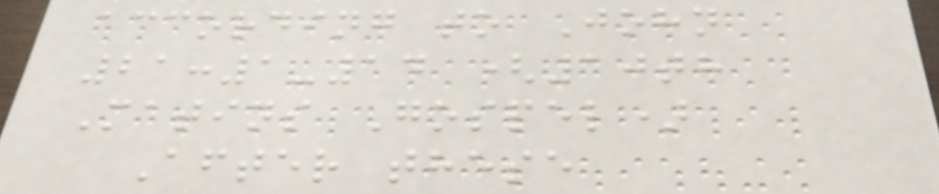according to John
21:1-14 (10th
Matins Gospel)
After these
